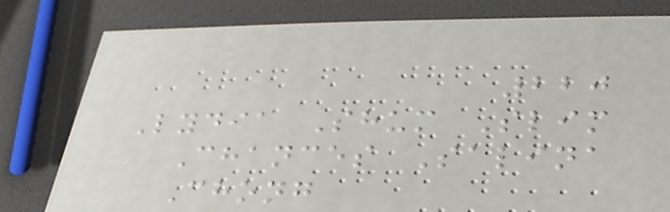220
Lydia Shum Slim
Chances Salina
Chong
